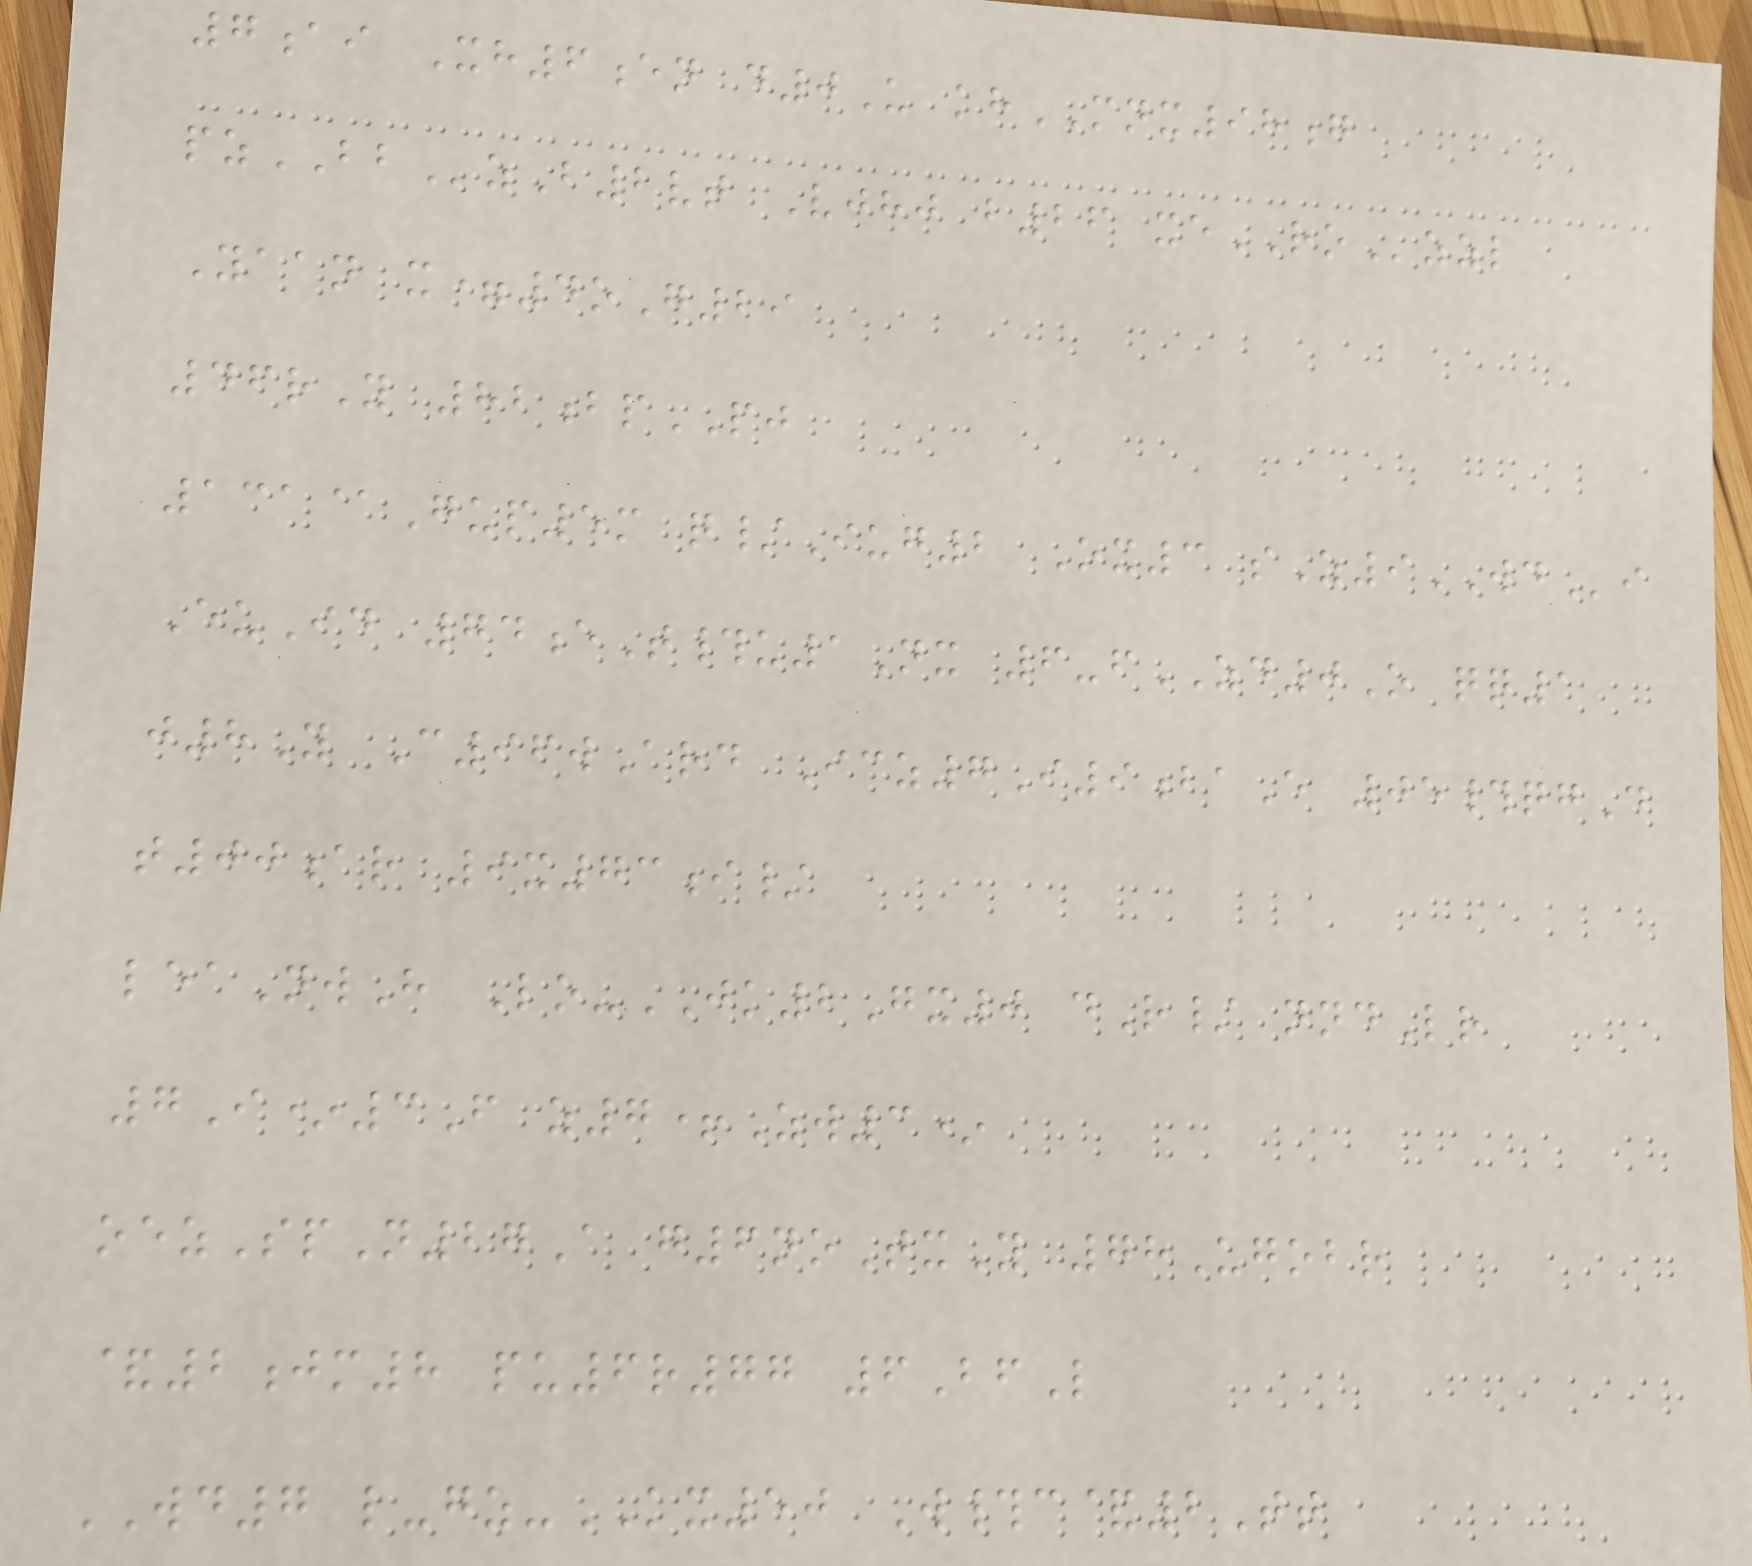7ai Xh6en d0U khMNX98g
pzBBzB2vt Vjhj b26 xeROzzl
Yaan x=4oG29
46rY 82bpPJ
131@Gup5m q/Iug2 Ox3 sZ9WDi
EuId 74eT#u1Nx 6-fZD0O qq1
j8Y C96wArd Icz7I9baE 05#qgD
t00ar 9x73i/
leaNwH Lo-JK2Gx0 dR/ nndLr
7I*3F z7+Zw3*
oezSpN27A g6noTxY 78Ugobr
&2jm8 pu6r77 6BfL
WD7 l-gz-KX50 W#c&2Tt
